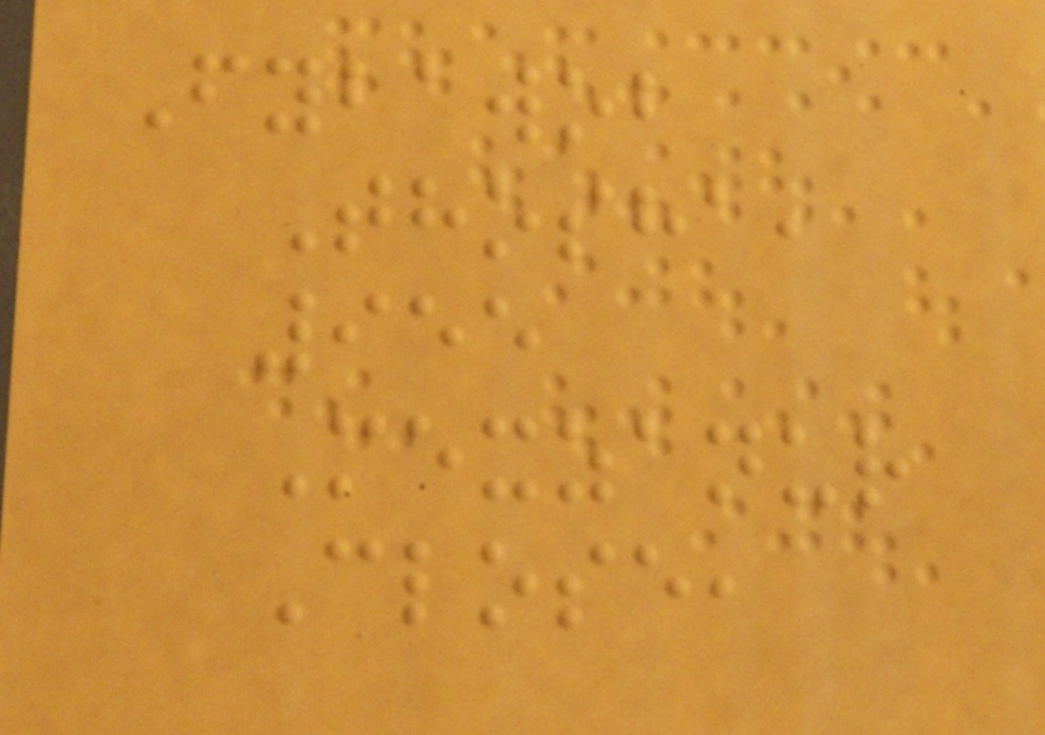Fybawob
Thosha,
955
Mexzanur
Close,
